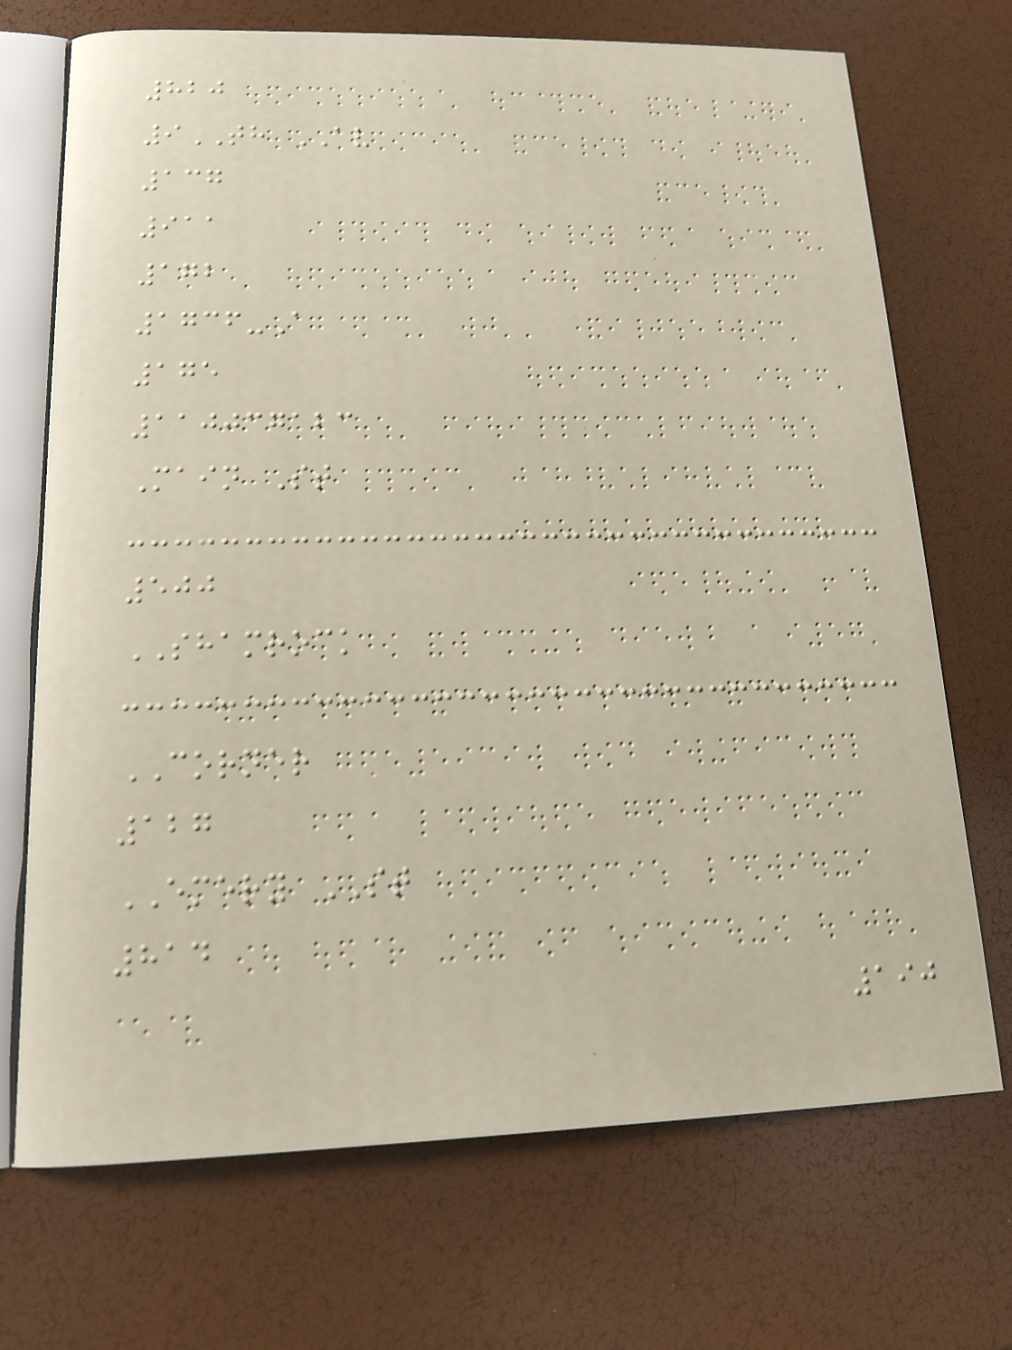820
9TH AV
137
911
172
1736-A
175
110037123
Main St
500
SHAMROCK
CORNER
127
EMERY ST
814
190
